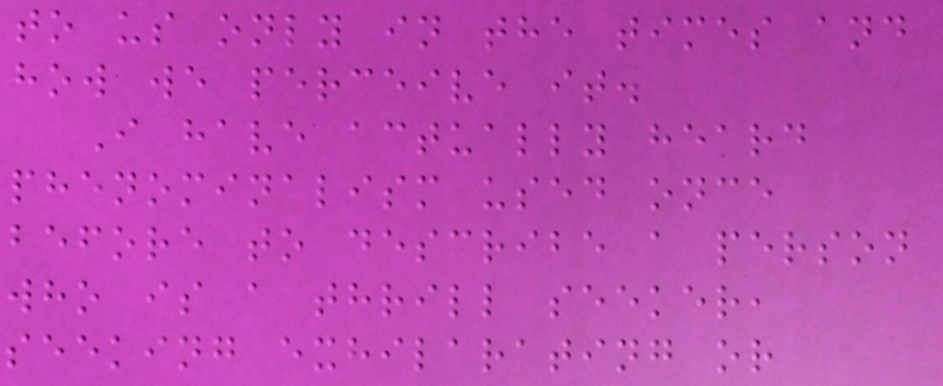to us only in the times and
how we perceive it.
I have actually heard
phenominalism used once
before to describe a person
who is a thrill seeker,
seeking exhilarating or
